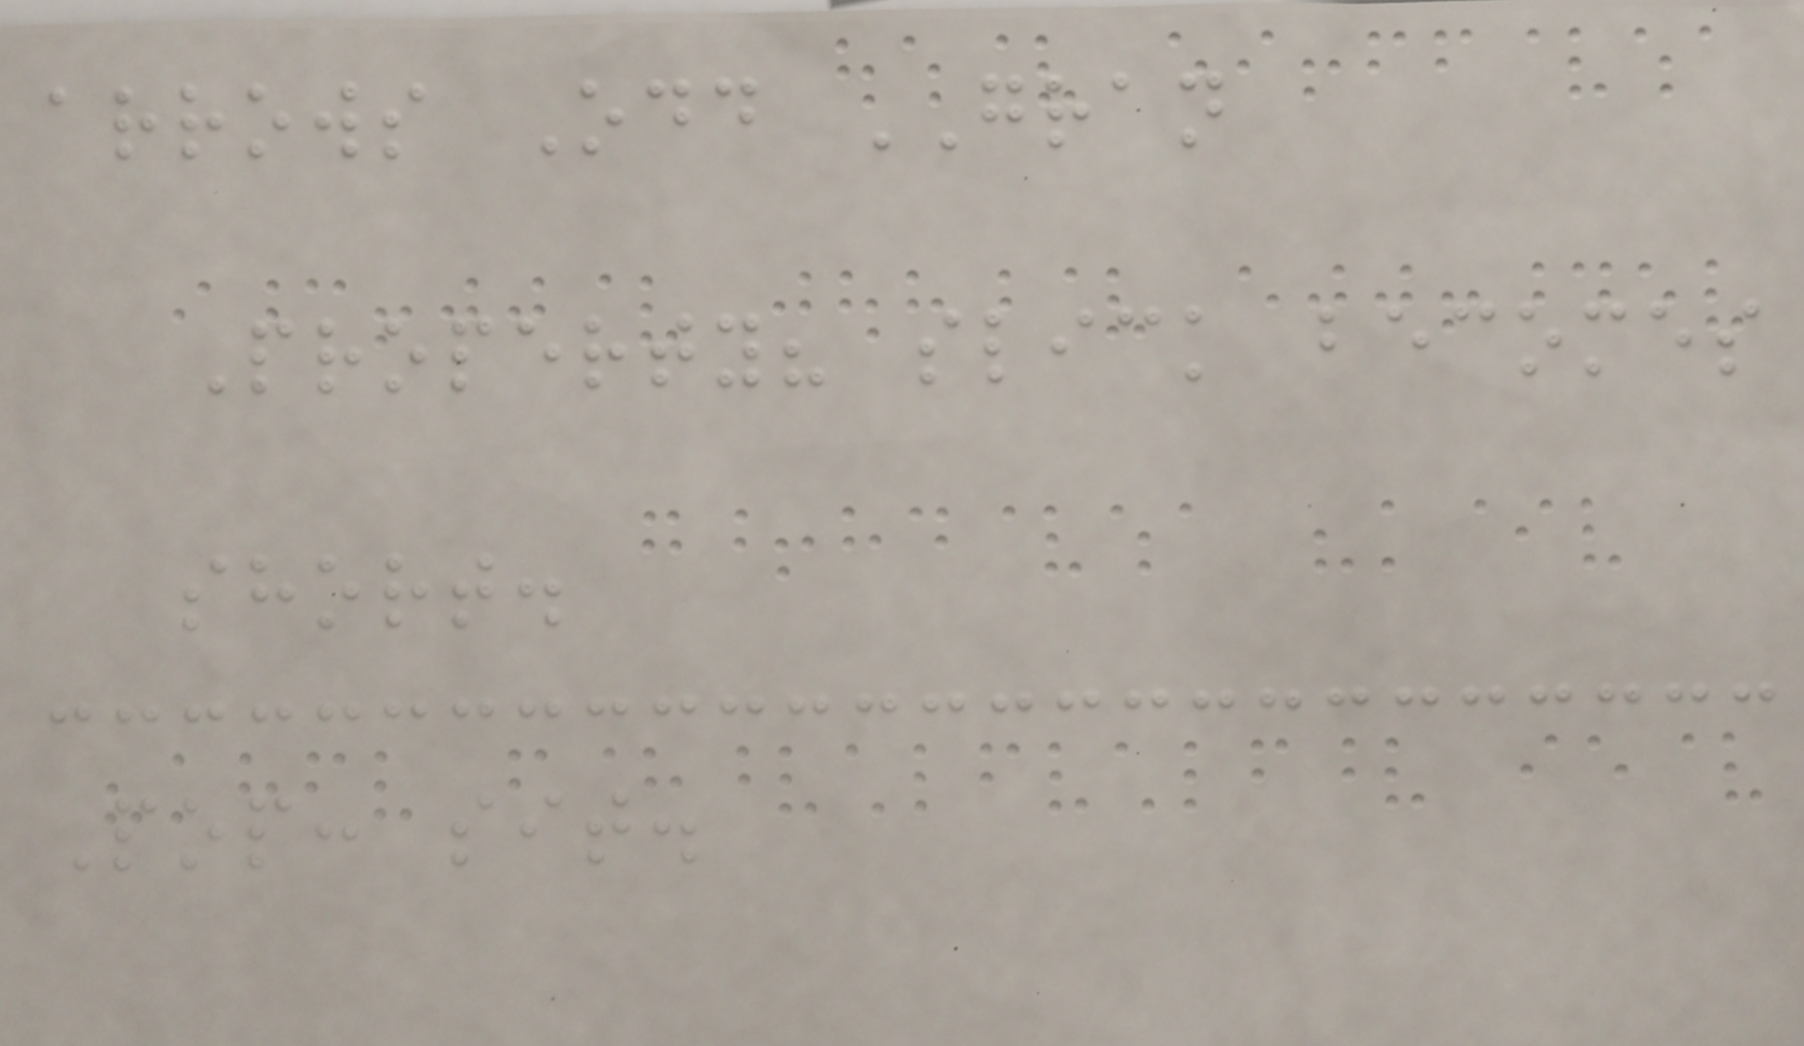arrows Odd GRAN
Property? slick becomes
short.
Pop: sit.
